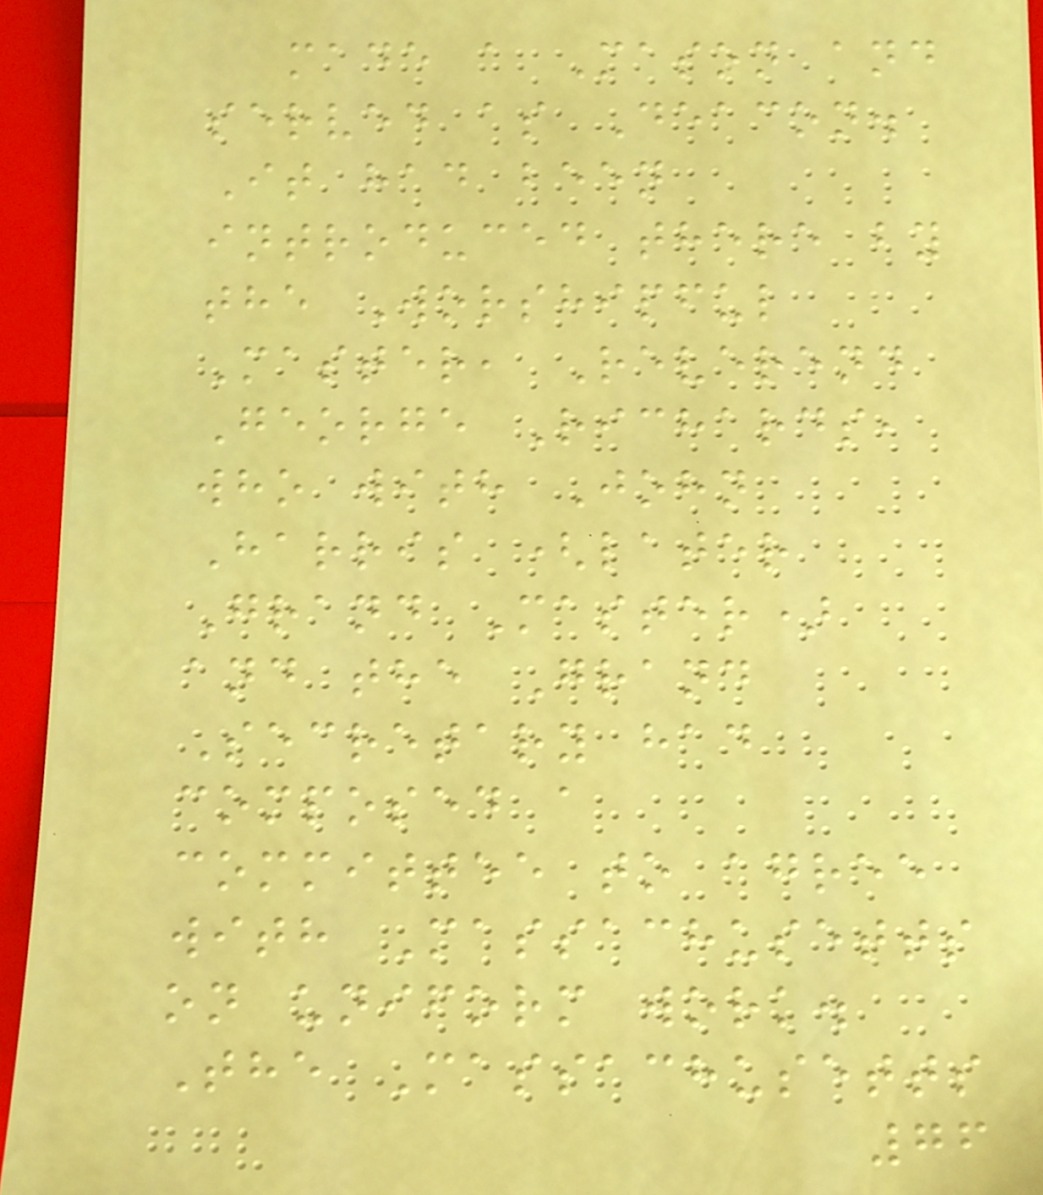made a Mason and
served as Deacon.
It had been
introduced there by
the Worshipful
Master, Reverend
George Richards,
who with John
Harris (later
Grand Master)
and the Grand
Secretary had
composed a
committee to agree
with Massachusetts
on uniform work.
The Massachusetts
76
